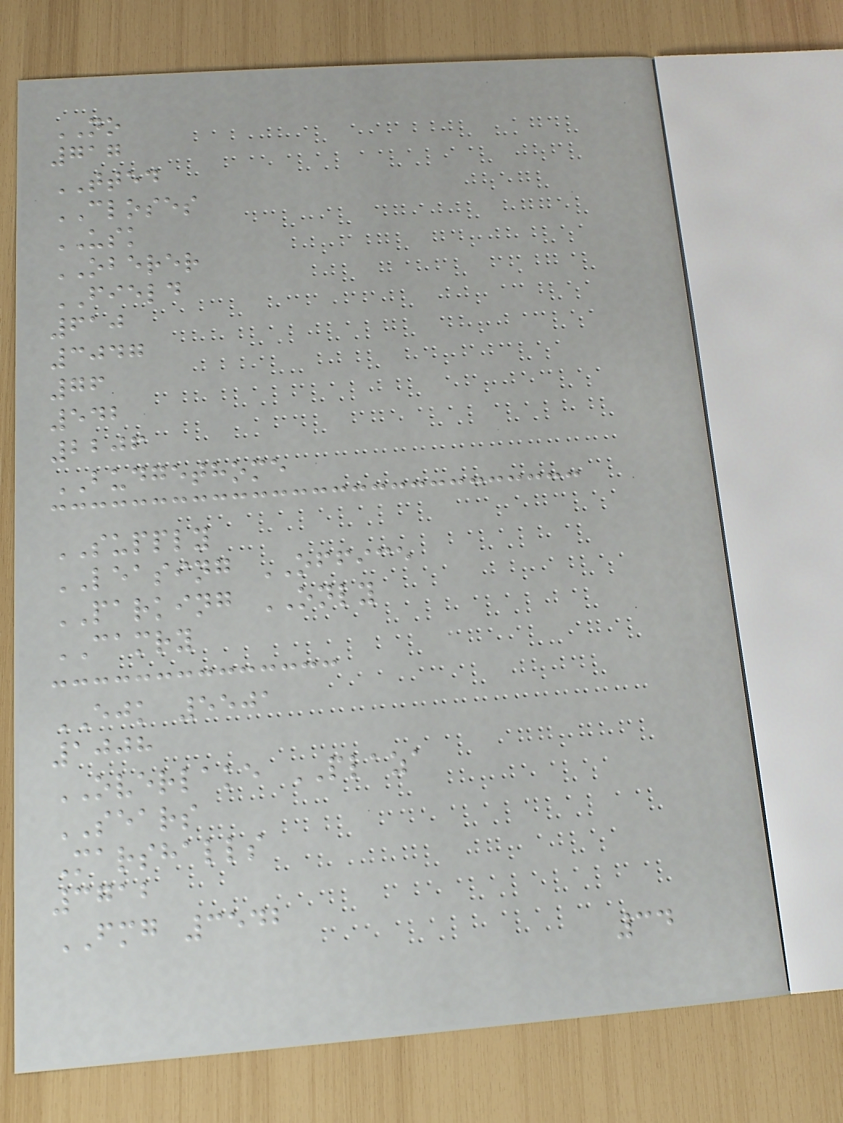NO
717
TTED
CLOSES
USK
OBERER
FIELD
610
3047
76
542
2206
BUDGETHOME
SUPPLY
LEASING OFFICE
PARKING ONLY
CAMRY
EJK 5501
1008
OVERLAKE PLAZA
SEARS
Marshalls
3712
FMG 3542
34
